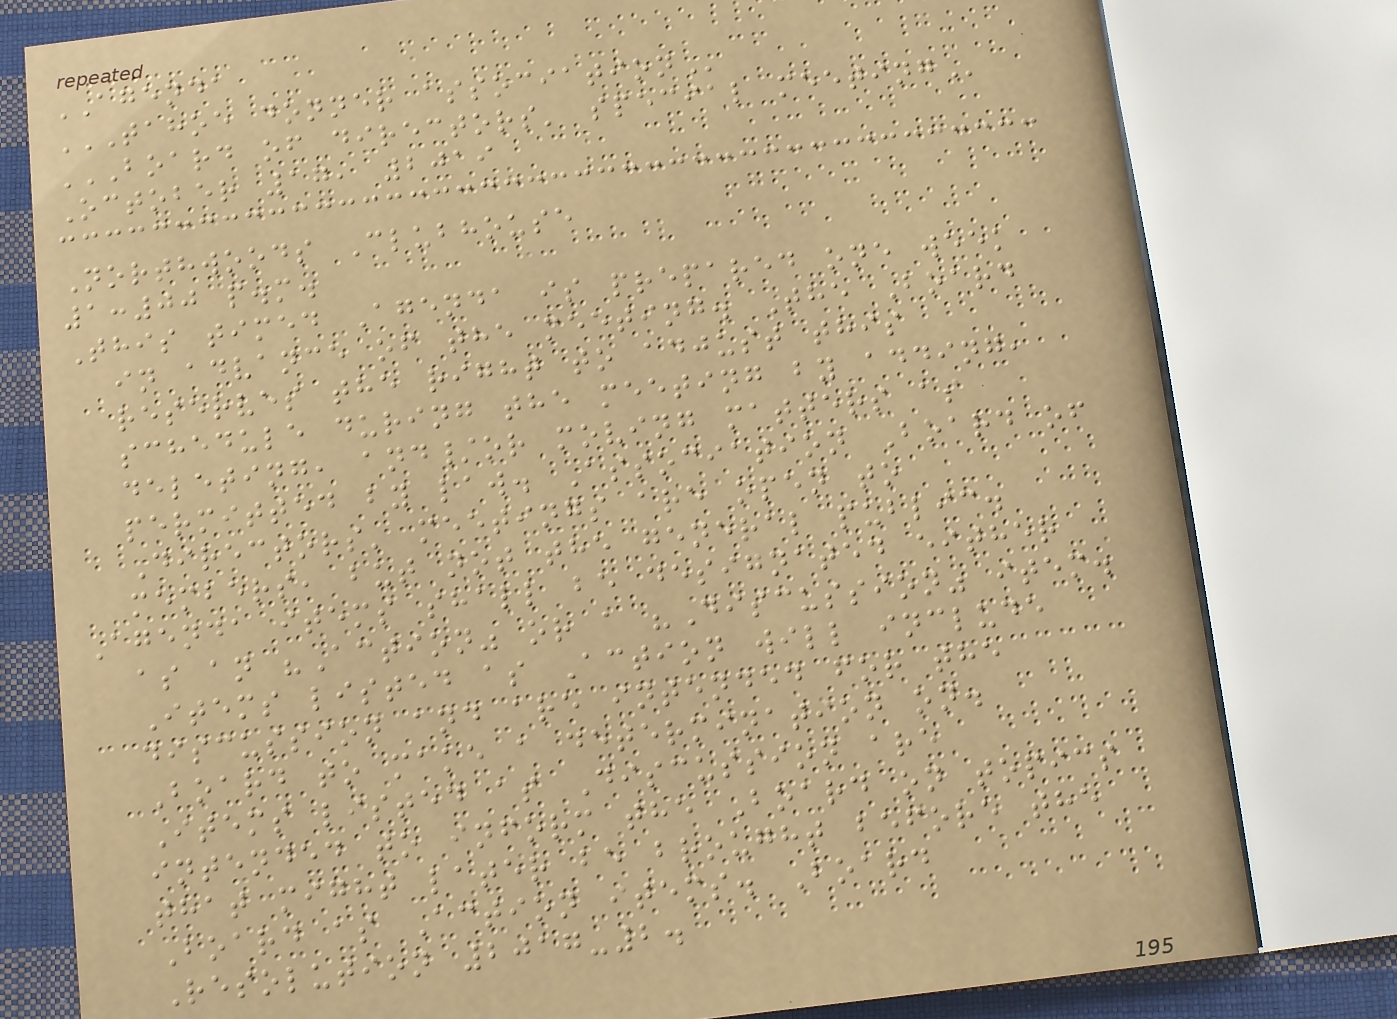AGENDA
TAHOE DONNER ASSOCIATION
BOARD OF DIRECTORS' SPECIAL MEETING
October 17, 2019
Northwoods Clubhouse
1:00 p.m.
This timed Agenda is prepared one week
in advance of the meeting. The Board
reserves the right to adjust this
schedule during the meeting by adding,
deleting, and/or moving matters as
permitted by law. Association Board of
Directors' meetings are open to
members, but not the general public.
Agenda items shall be designated either
as an "Action" or a "Discussion" item.
Items listed as Action will include
discussion and are intended for the
Board to make a determination on.
Items listed as Discussion are
intended to inform the Board on topics
that might later be brought before the
Board as Action items. Board
Resolution 2017-2.
